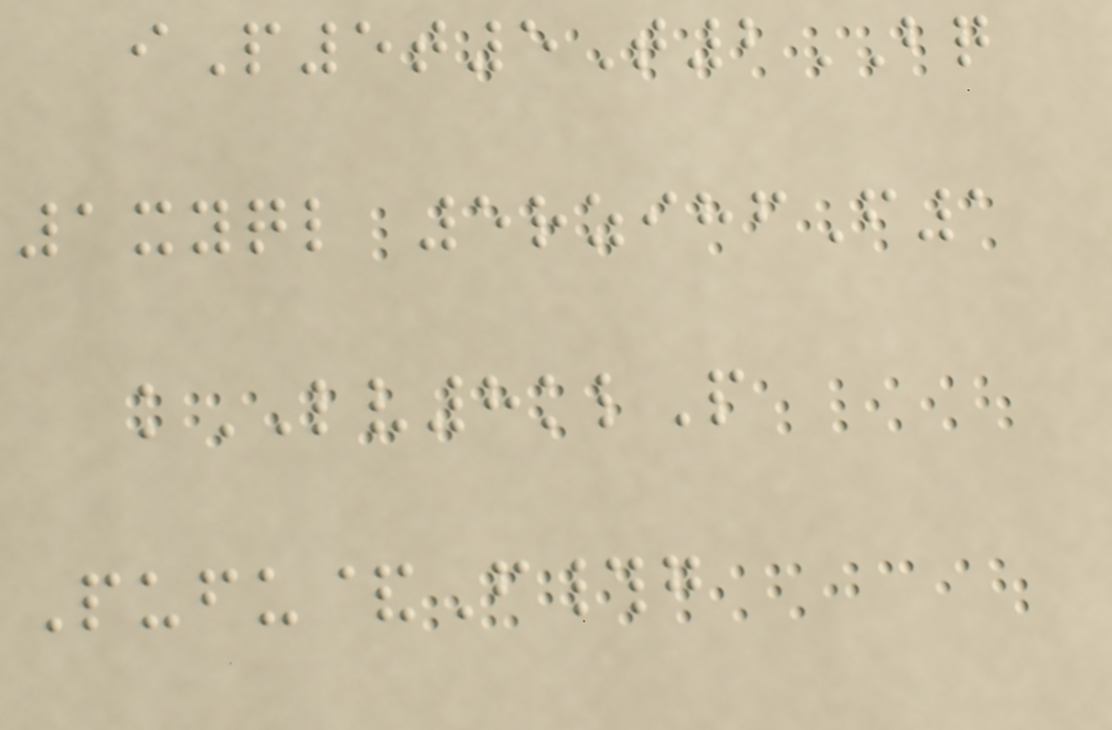iP5t5T2BQ
1xyql 5rzihfF1
kLV8klP
Pufu&F#g
